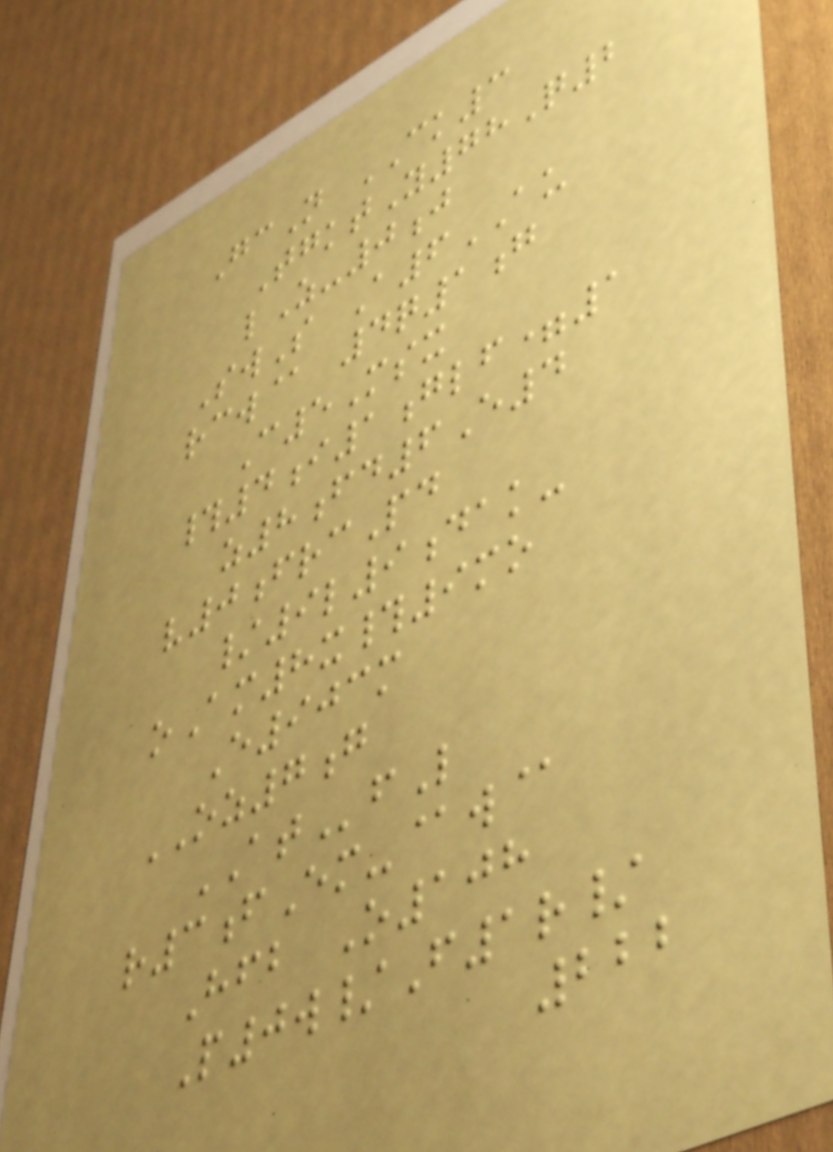GcN CK3
TgktY78Q2
lZ-0j
SwS A6AU
rcw@ 4q1g
C5Msx
#4i1glf=1
z8fd6E4
v0frcPd
/9l9dak-
oAm8x#9mo
E903m
OZ7g
ATfL
r3fEm-@w@
Hfb O108
P0w/F1r/
222
